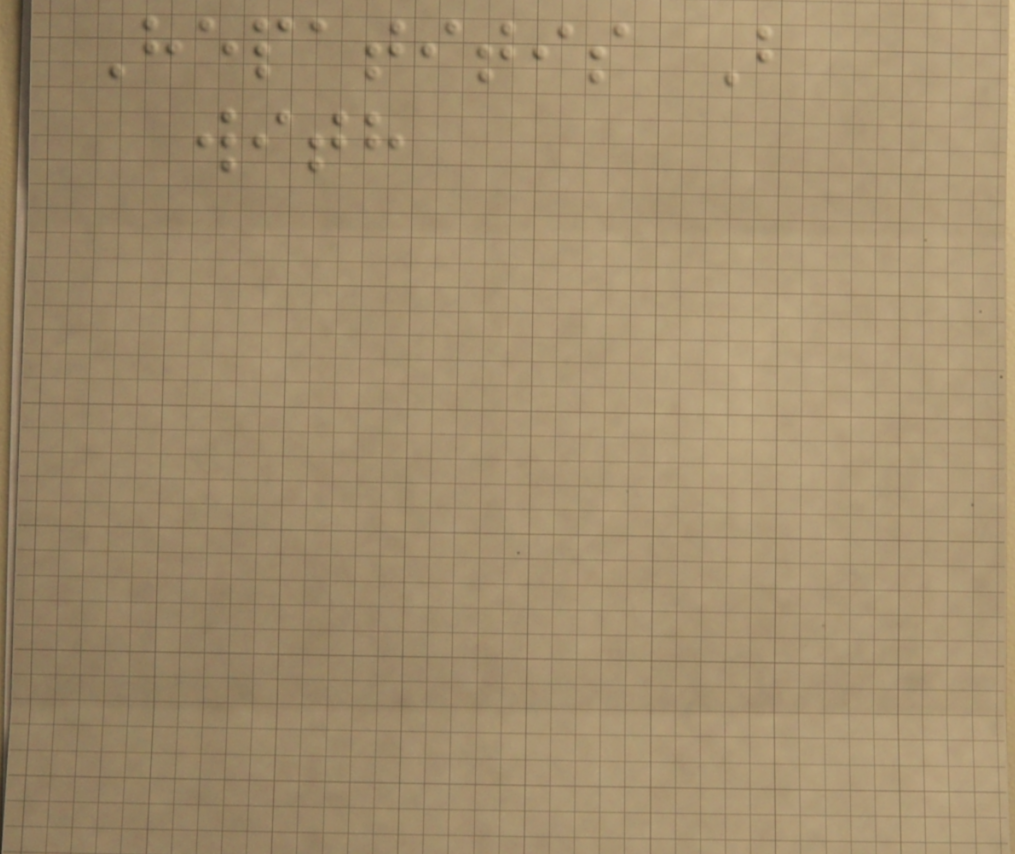Hepatitis B
with
